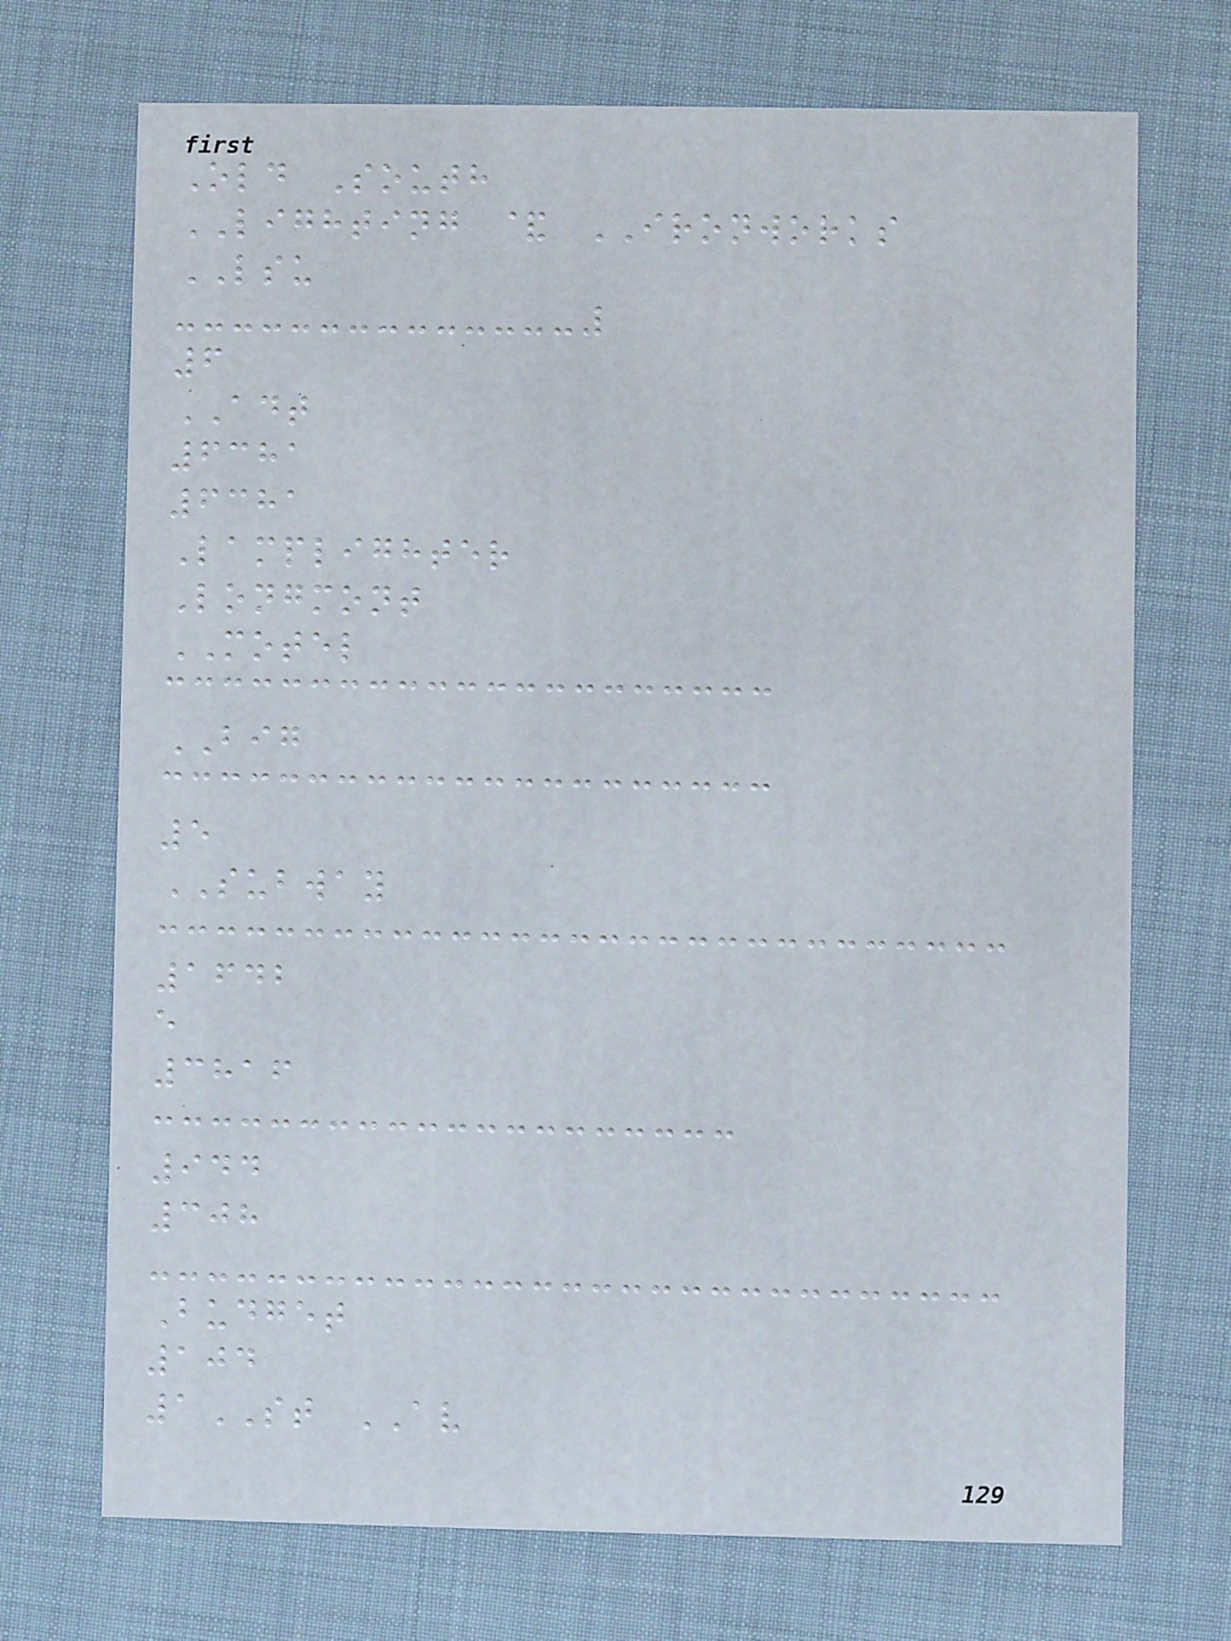Old South
LIGHTING & IRONWORKS
LSU
6
ADT
6381
6381
Lamplighter
Longmont
MOTEL
BIG
5
SUBWAY
1642
e
3816
944
308
Budget
104
1ST AV
